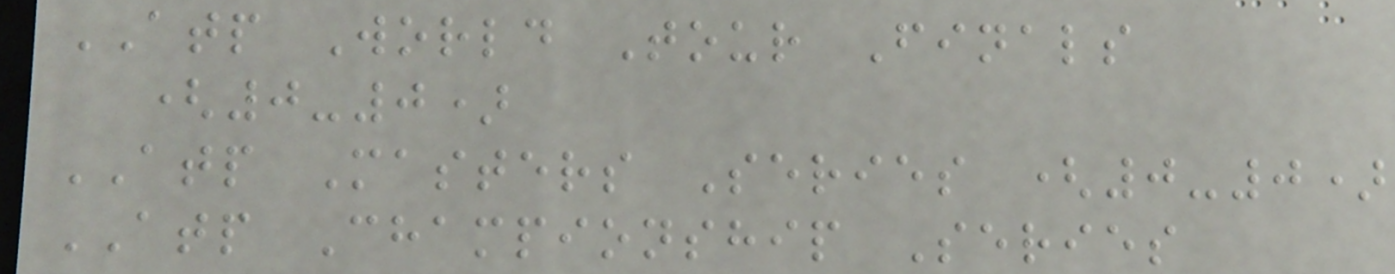ATP World Tour Finals
(0-0)
ATP Masters Series (0-0)
ATP Championship Series
